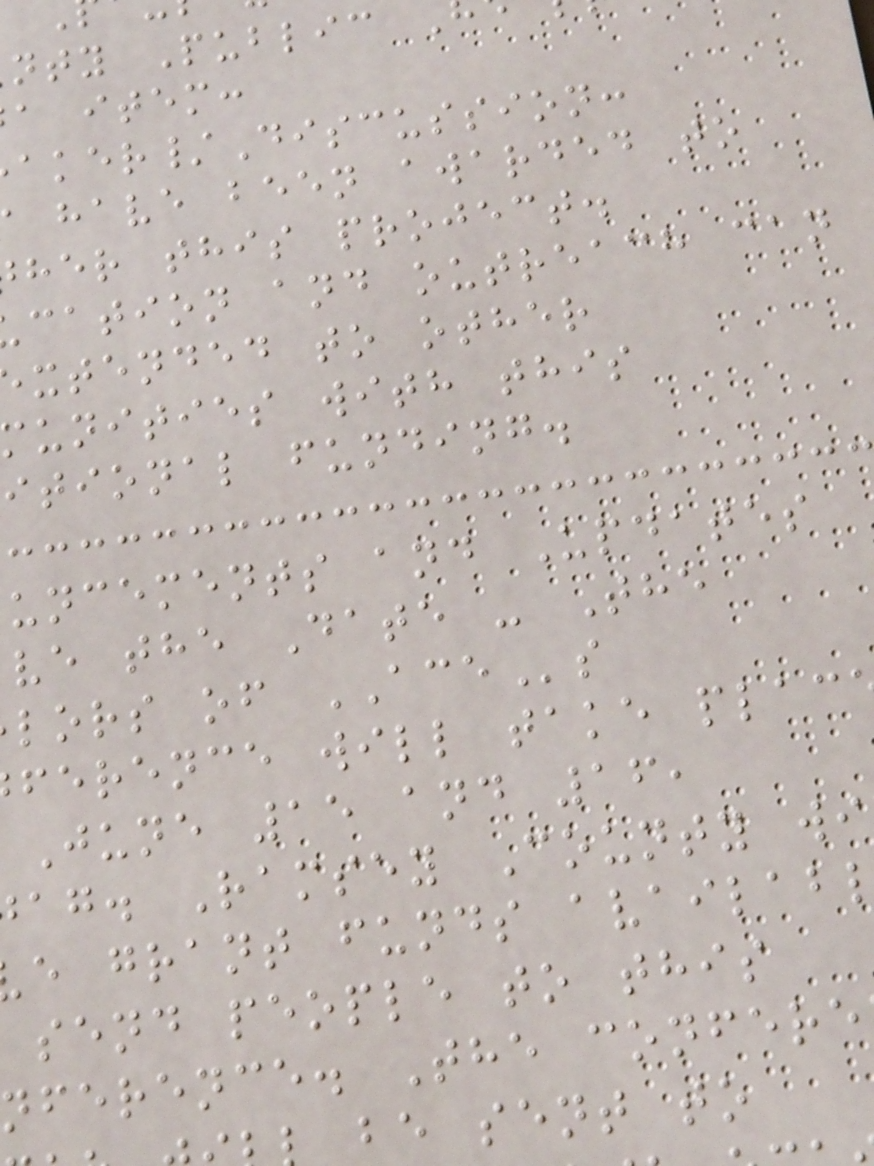nty Public
a item:
aker/Discussion:
have been awarded to
her this project.
cation and outreach can
xtended to other
unities with this
itional funding.
uncements and Updates
ve the Date - The
lors of ACEs
ference will take plac
June 15 and 16,
ag. Ramsey County wi
e grant funds availab
send people to this
nference. The confere
be sent to
